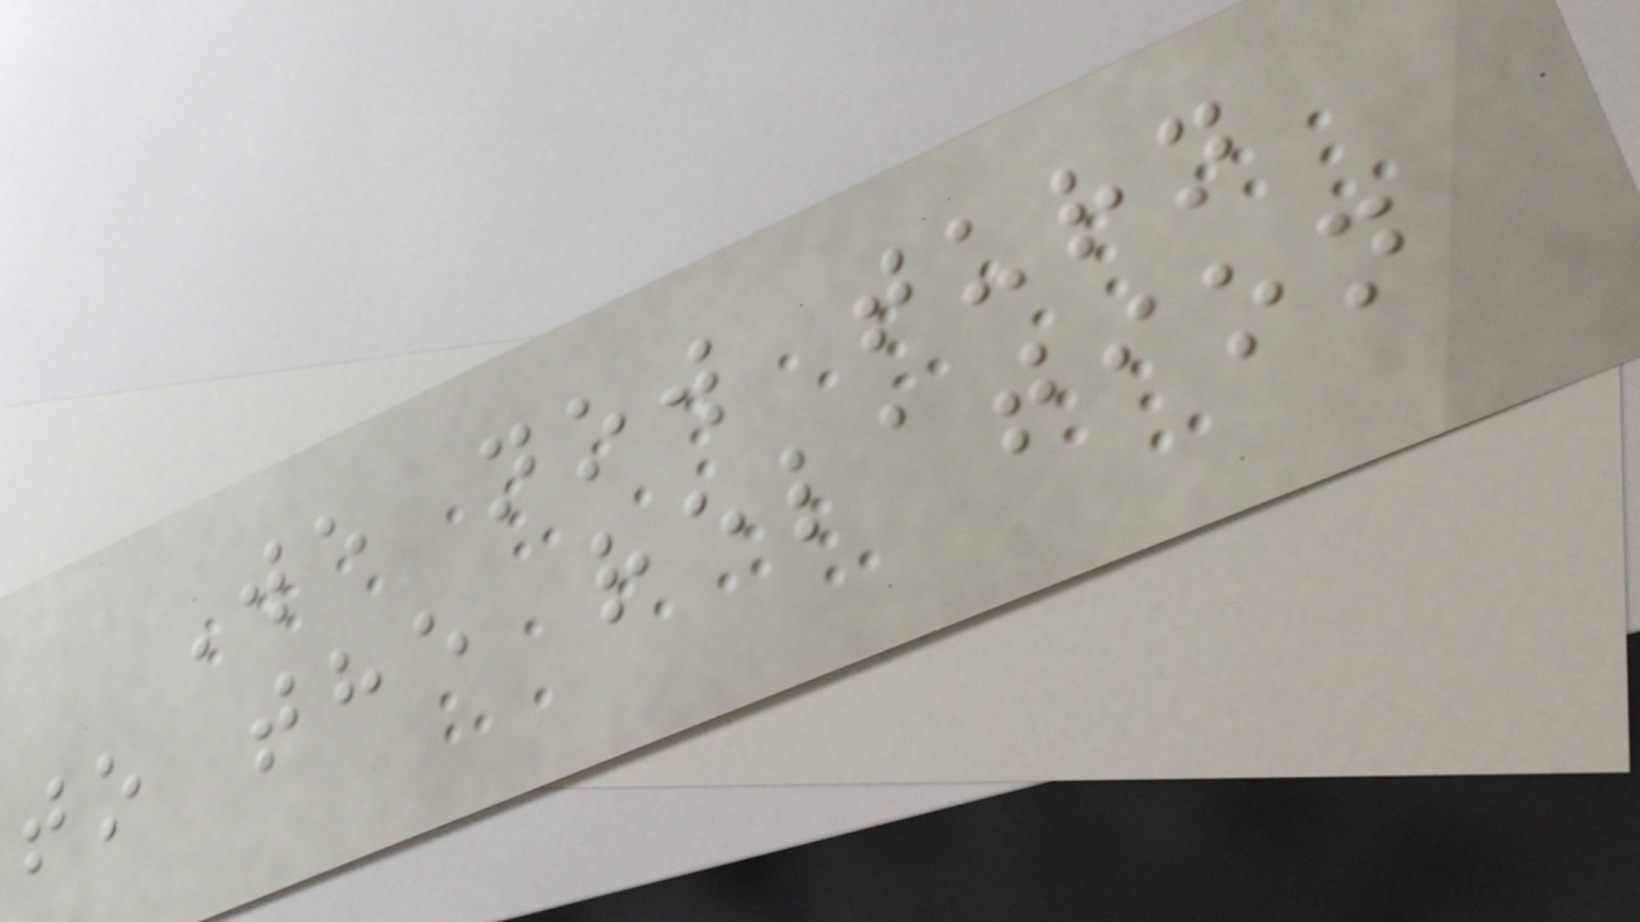We now turn
to the relation
